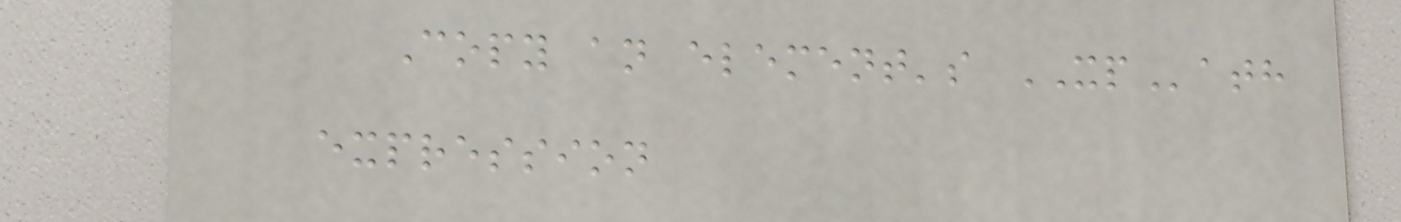Copy an element's XPath
expression
